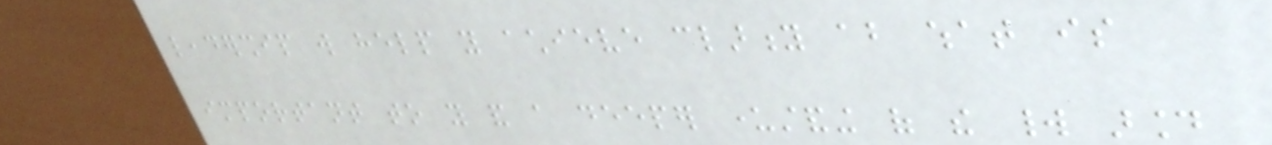leadership will help you achieve clarity about what is
important to you and a deeper understanding of the world around
